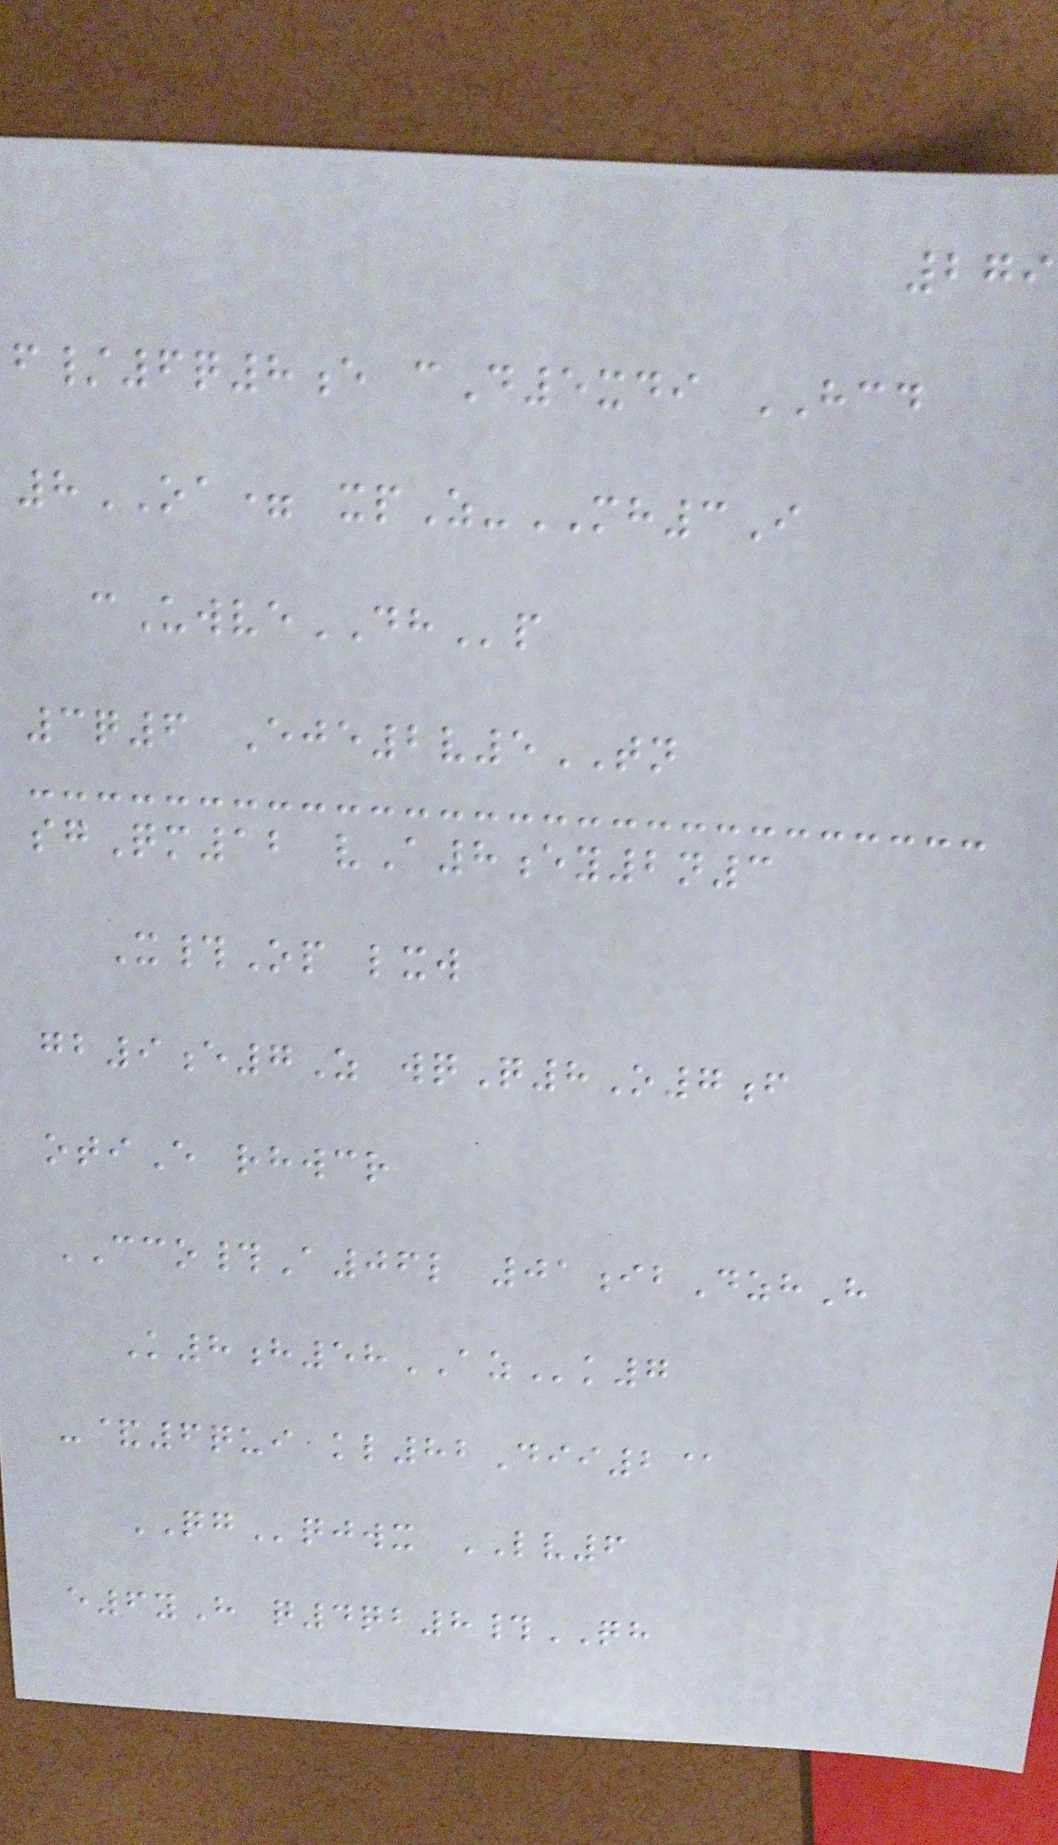279
f/6q8e cD5xdi HCD
8OA= xpZ-MH3I
cUwveDHp
3q6 Eje2v5TN
sgQm12 vA8ey2n3
X#Op lxw
gb9e7Z wqQ8O7f
otiE rhwcr
CCO#A06l 01ibDzhH
K8h58AZk7
-&6qui kl82Dii2@
QGqjwx LV6
e6yH q4qb8#QH
